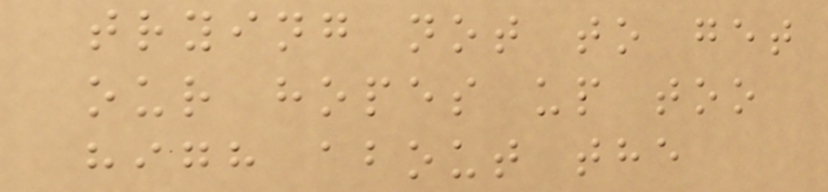trying not to get
our hopes up too
high about the
